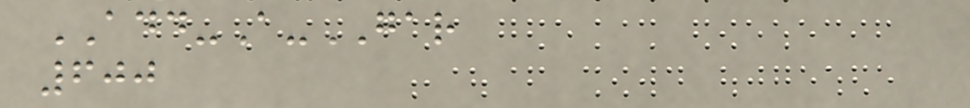ADD-A-GAR
600
